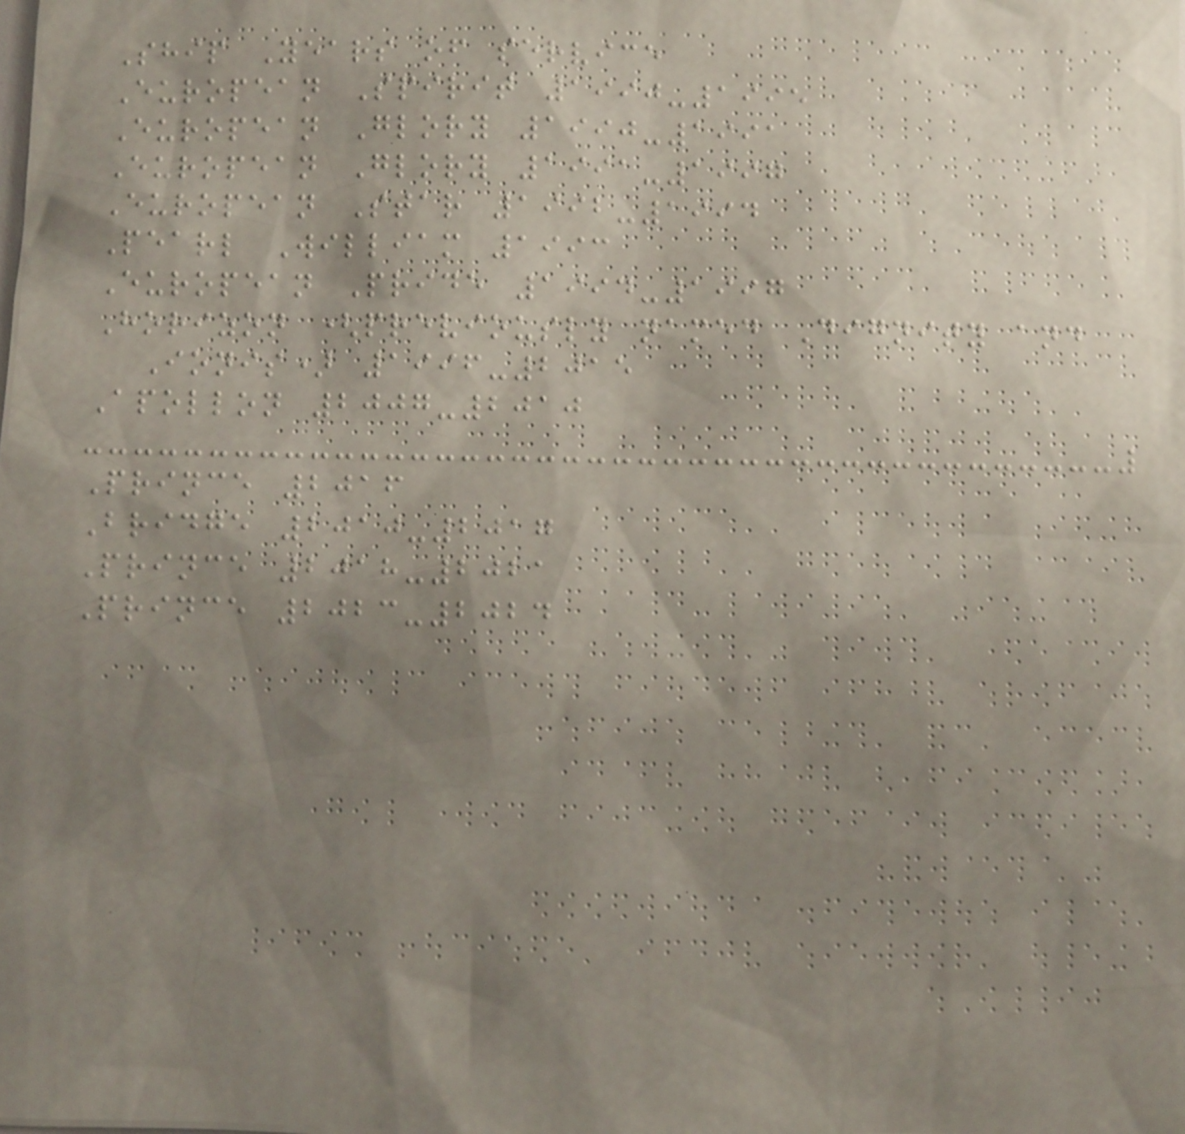Ship Years of service
European Spirit 1990-1995
European Glory 1990-1991
European Glory 1991-1997
European Star 1992-1994
Pearl William 1993
European Pride 1994-1997
Horizon (previously named Dignity and
Ionis) 1996-2015
Apollon 2007-2010
Prince 2016
Bridge 2010-2017
Prince 2018-2021
Prince 2023-2024
